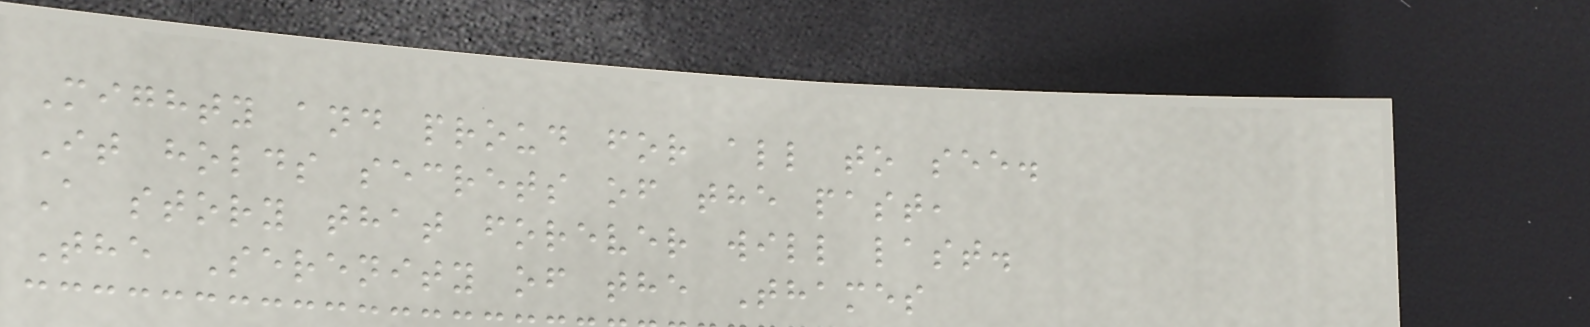Mighty and proud for all to see.
It holds secrets of the past,
A story that forever will last.
The Serenity of the Thames
